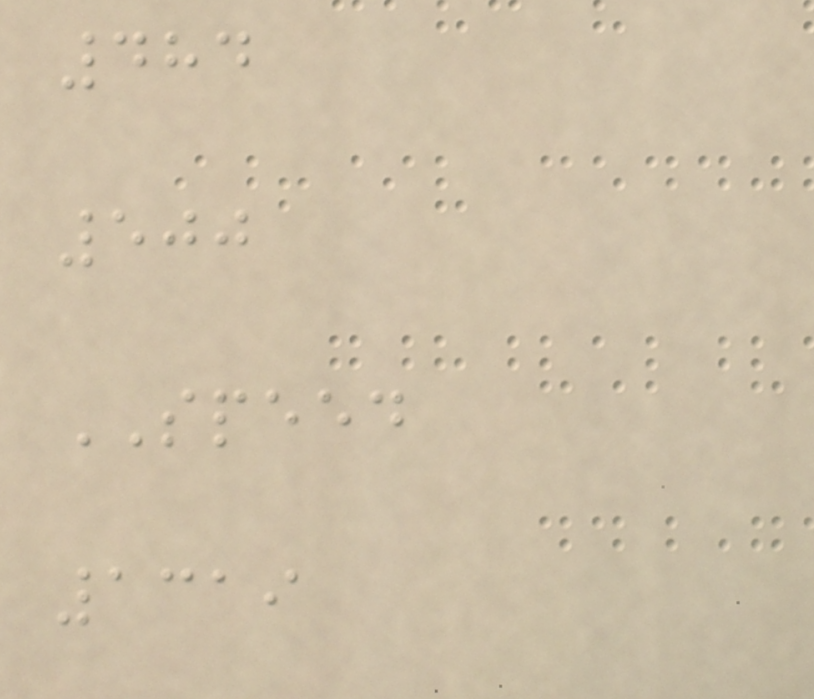484
500
SPEED
1319
